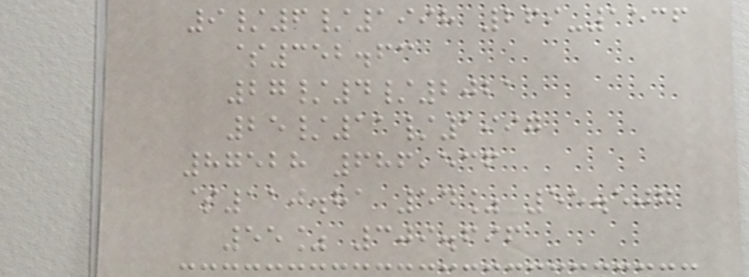9/6/1998 269-1536
$352.63
27/4/2021
25/11/1997
87528 686,536
$110.81 54% 55.507
55% 309.696
